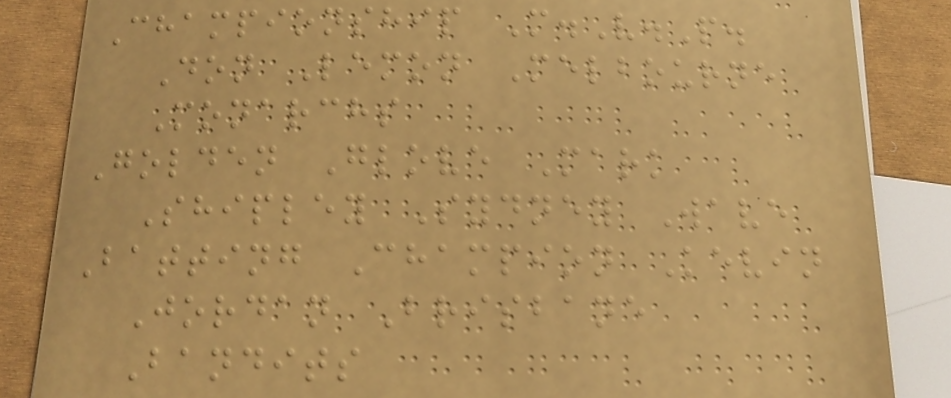Championship M.V.P.
Don Lemon Melbourne
Monarchs
Golden Glove Mark
Shipley Sydney Wave
Batting Champion Kevin
Jordan Brisbane
Bandits
